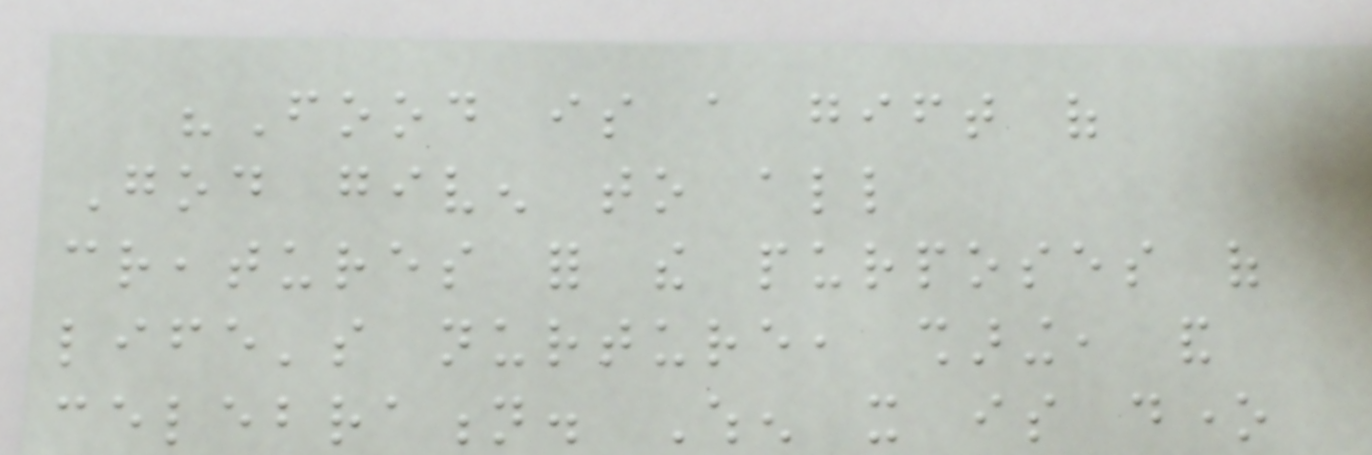"Food is a gift of
God given to all
creatures for the purposes of
life's nurture, sharing, and
celebration. When it is done
